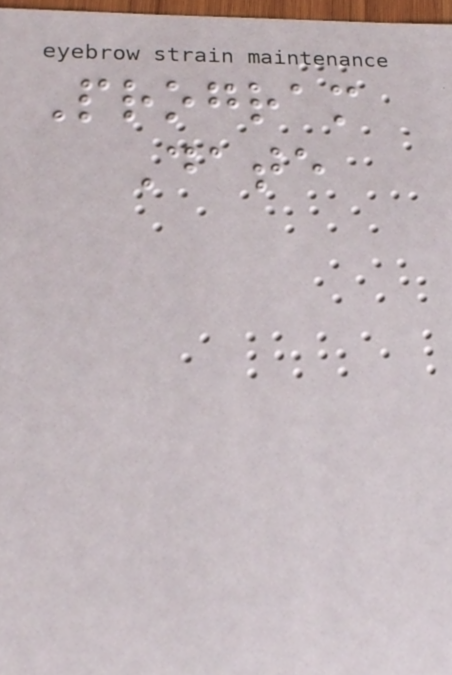Program
Date
